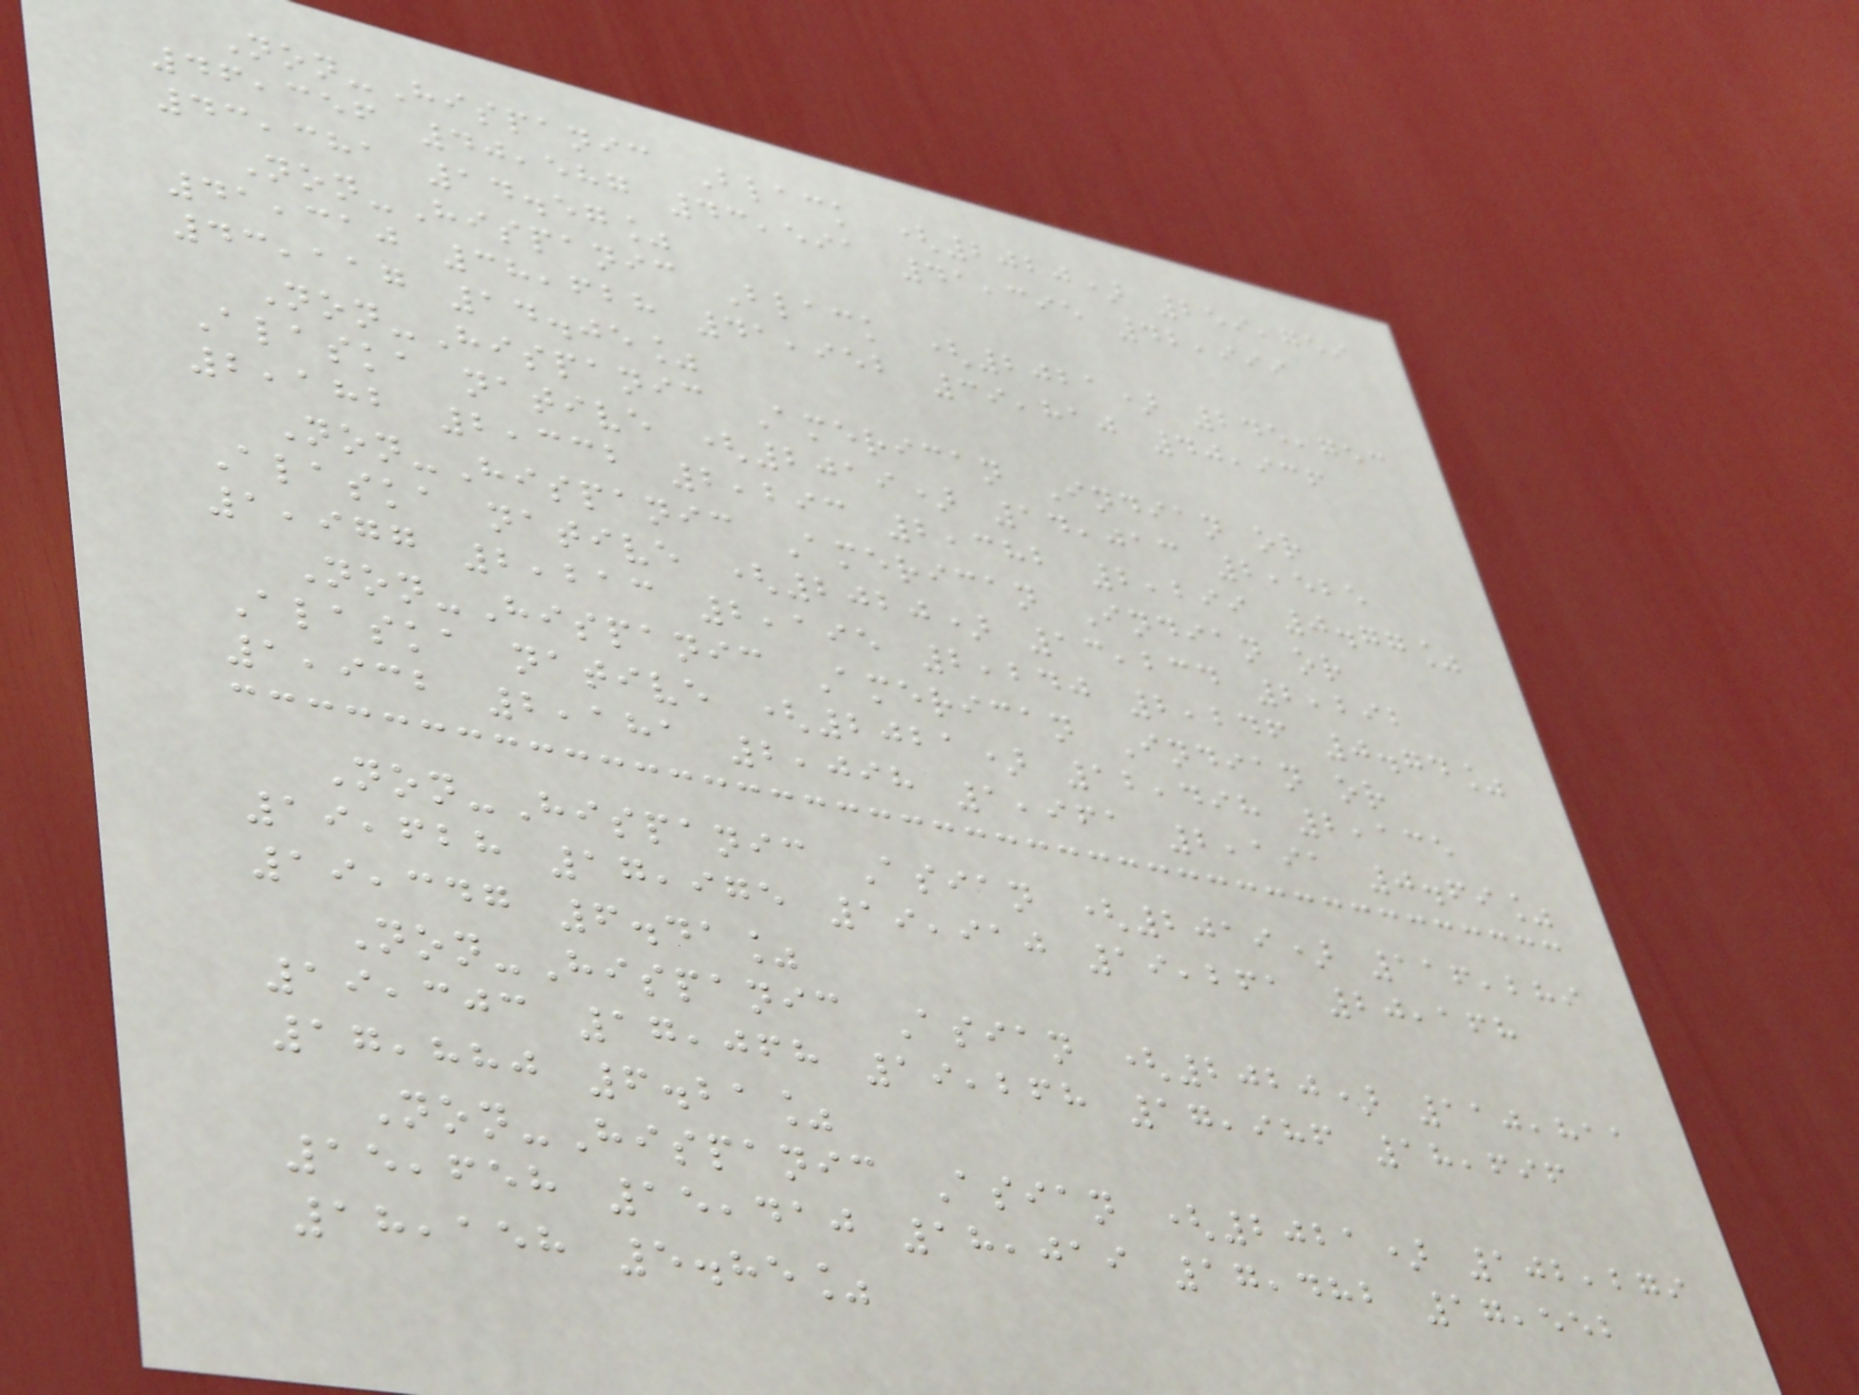Non-Hispanic Black (2020) 259,759
46,356 40,587 43,591 41,395 42,999
43,381 14.57%
Non-Hispanic Black (2021) 245,753
41,310 38,628 41,952 39,810 40,936
43,117 14.05%
Non-Hispanic American Indian or
Alaska native (2019) 14,013 2,525
2,182 2,332 2,293 2,382 2,299 0.77%
Non-Hispanic American Indian or
Alaska native (2020) 13,234 2,292
1,977 2,213 2,195 2,240 2,246 0.74%
Non-Hispanic American Indian or
Alaska native (2021) 12,498 2,135
1,932 2,181 2,098 1,961 2,191 0.69%
Non-Hispanic Asian (2019) 116,289
19,628 17,975 19,910 19,261 20,168
19,347 6.41%
Non-Hispanic Asian (2020) 110,811
19,303 17,068 19,268 17,986 18,696
17,880 6.21%
Non-Hispanic Asian (2021) 102,279
15,658 15,410 18,019 17,482 17,552
18,158 5.85%
